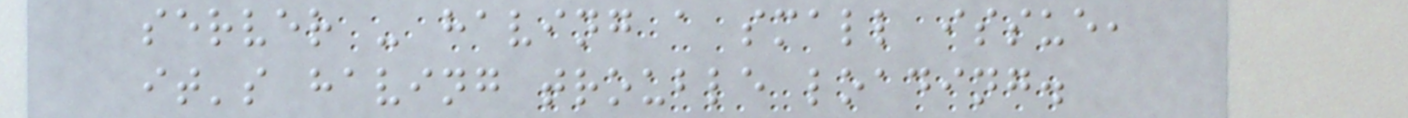server - having a small issue,
it's having trouble loading.
